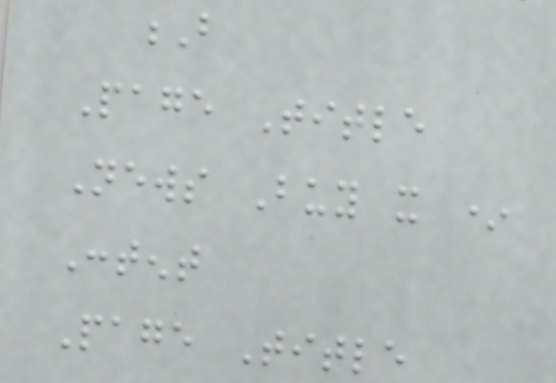B
Page Title
News Buy it *
Content
Page Title
